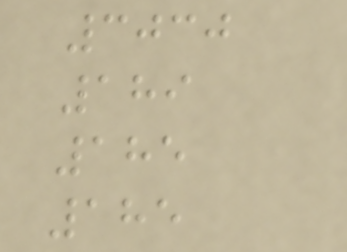3030
189
185
185
